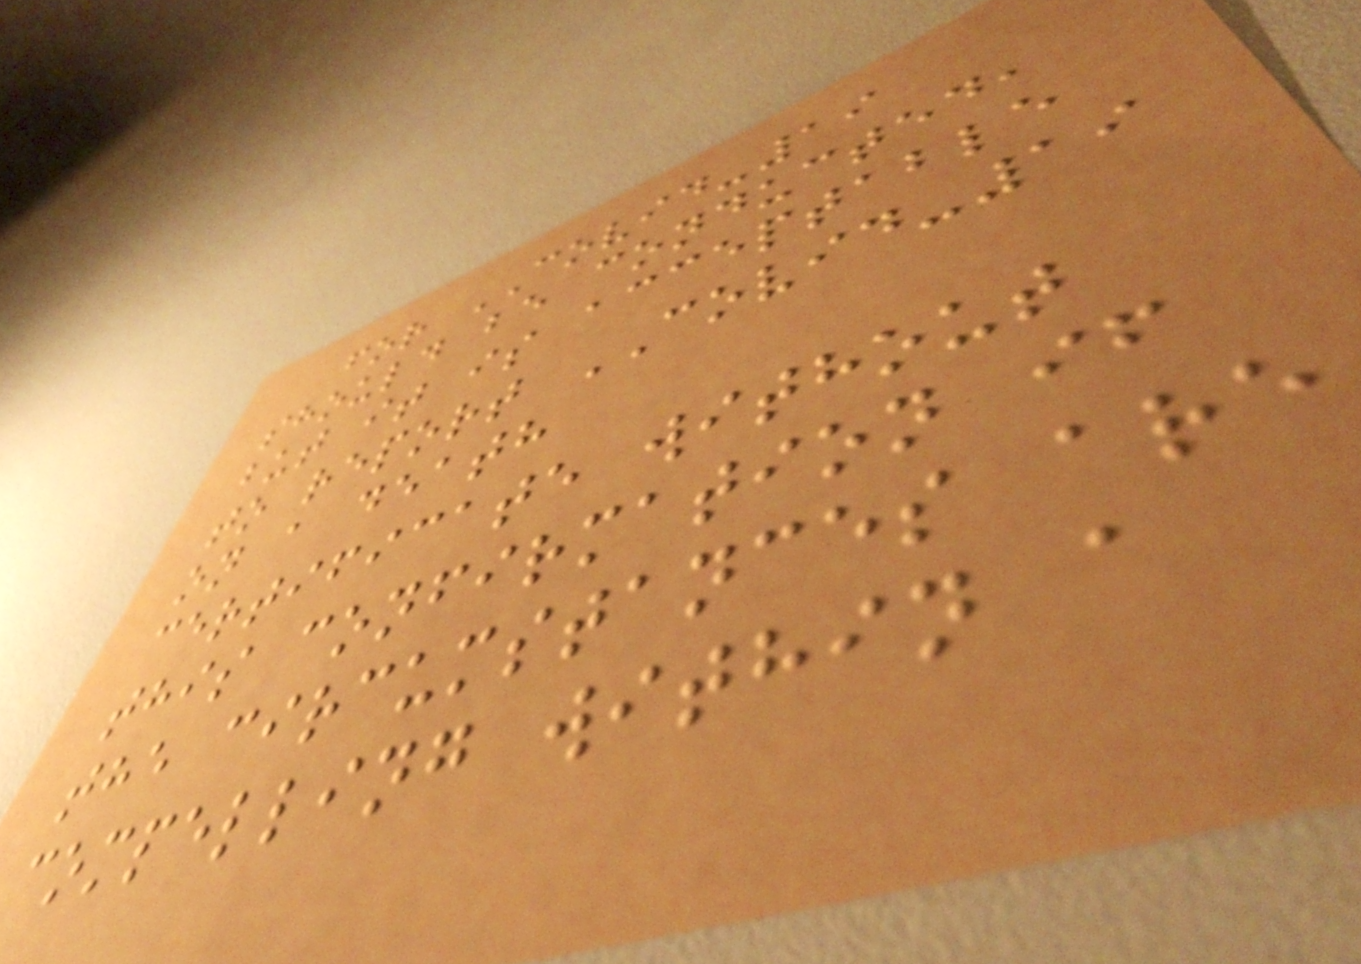for COVID-19
should be conducted,
but it is acceptable
to report COVID-19
on a death
certificate without
this confirmation if
the circumstances are
compelling within a
